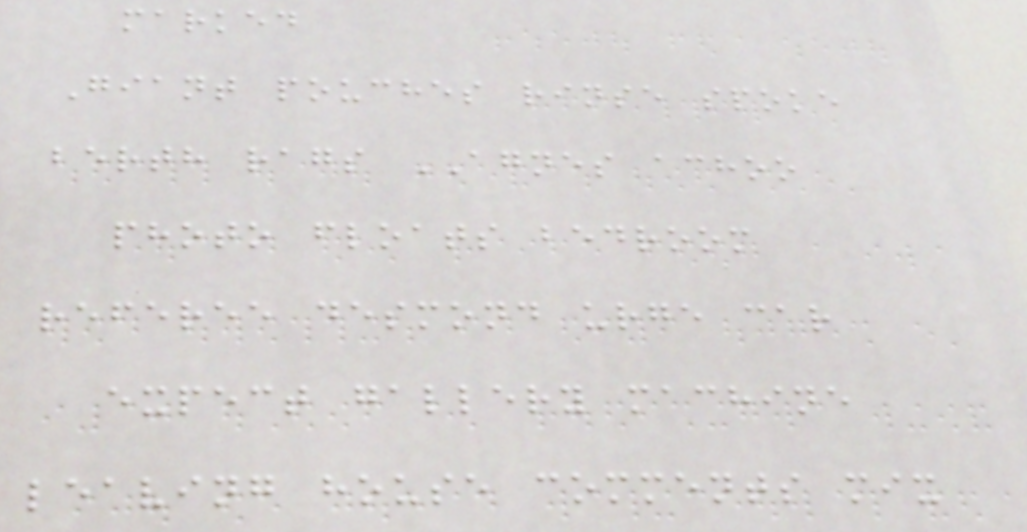marked
Giant pouches rinse spoke
berth rags AGNES achoo
photo floats bedroom
referee desmond urge car
expect gallery machine
leaving house comments mix
